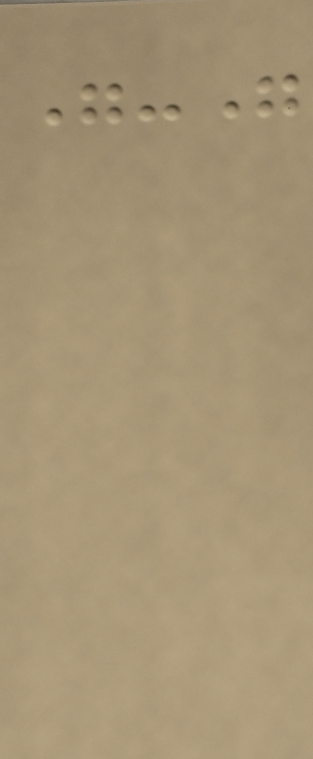"-"
